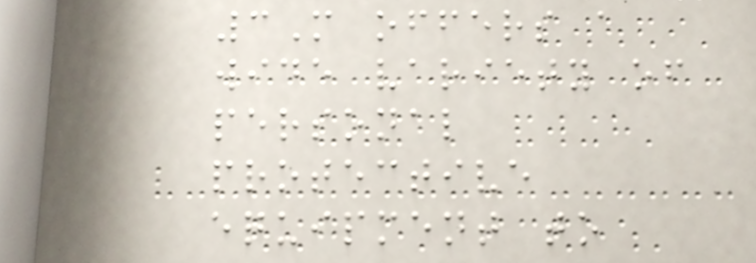3M offers a
wide variety of
personal
protective
equipment to
